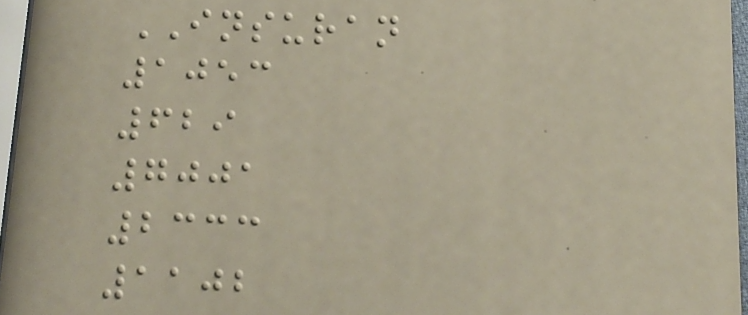INSURAN
1053
629
7001
2333
1102
